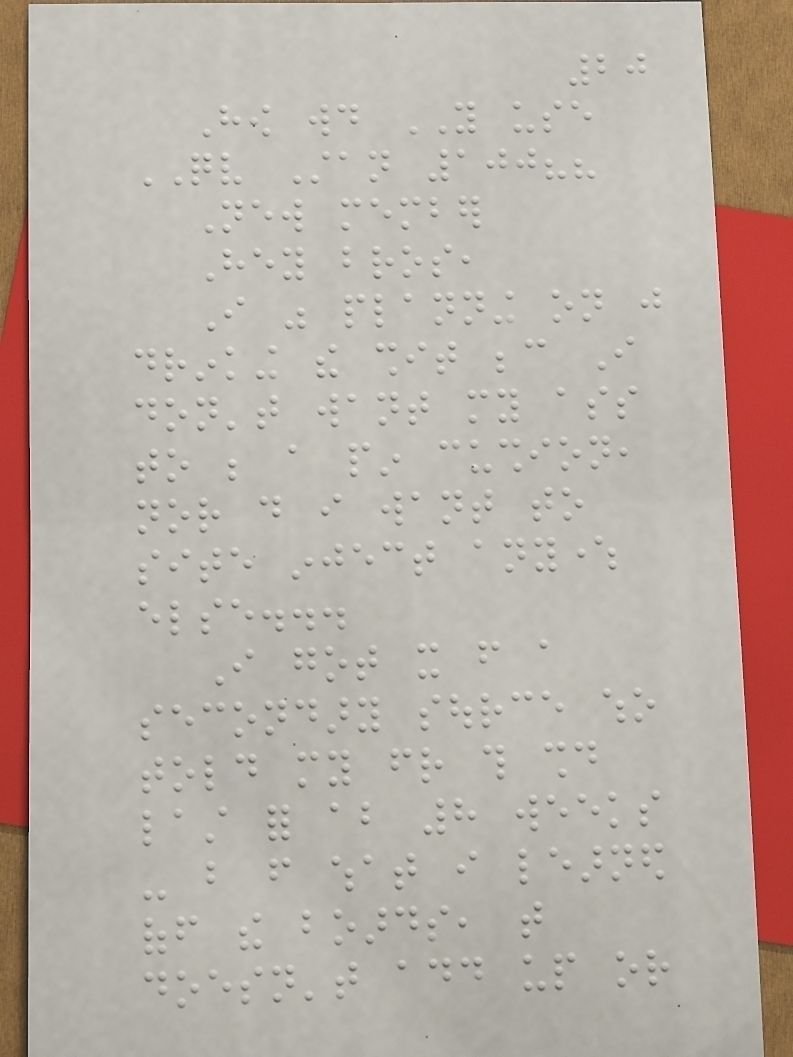20
How would YOU use
QV Stan 100??
New member
Hey bros,
I was planning on just
drinking the shit because I
don't want my ass
to be a pin cushion,
nor do i want to
site inject anywhere
else...
I got it from a
secondary source who
told my friend this should
last for about 8 weeks
- but from what i learned
off the boards, that
doesn't add up or
